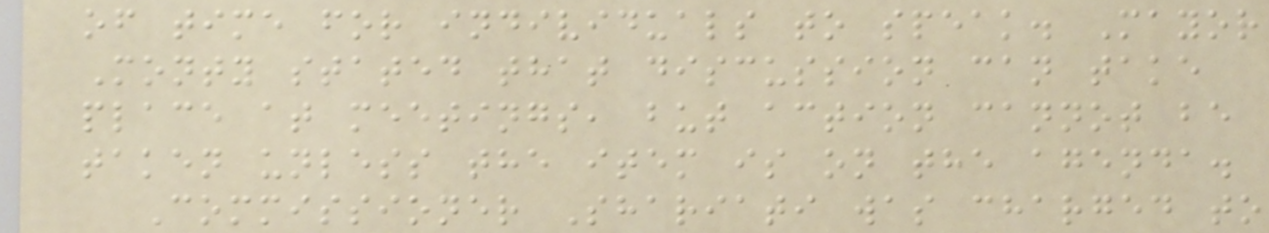of time for individuals to speak. Mayor
Monty stated that discussion can take
place at meetings, but action cannot be
taken unless the item is on the agenda.
Commissioner Shariati was charged to
